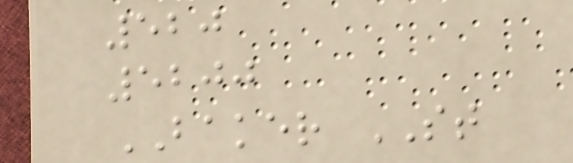520
5200
BAKER ST
